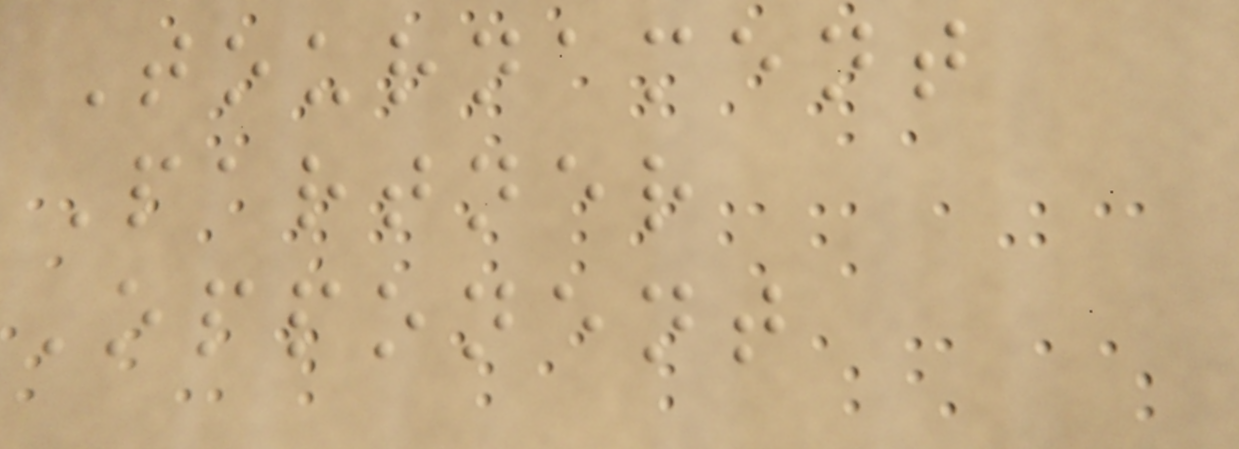Tournament
Partner
Opponent
